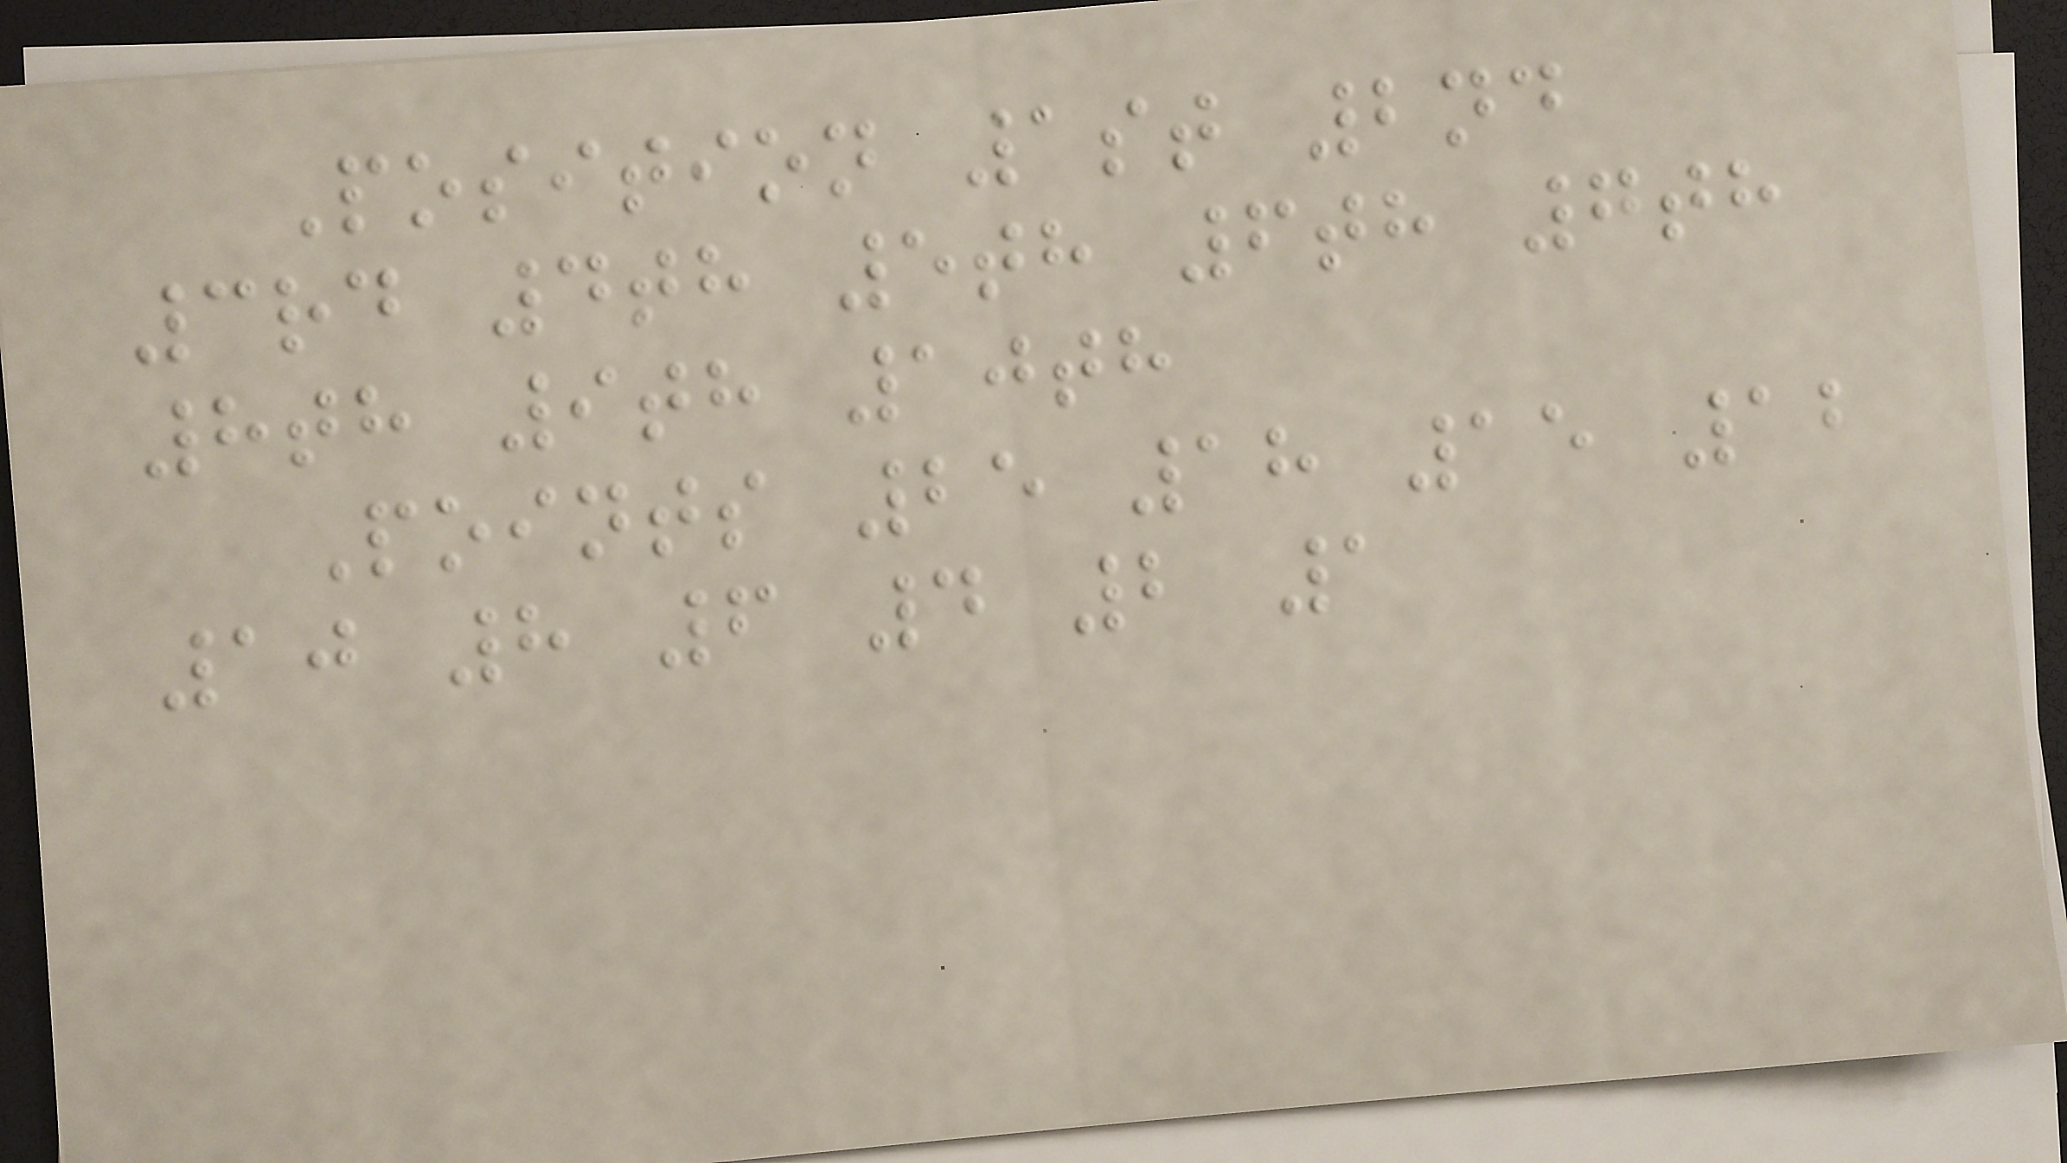Position 1st 2nd
3rd 4th 5th 6th 7th
8th 9th 10th
Points 25 18 15 12
10 8 6 4 2 1
